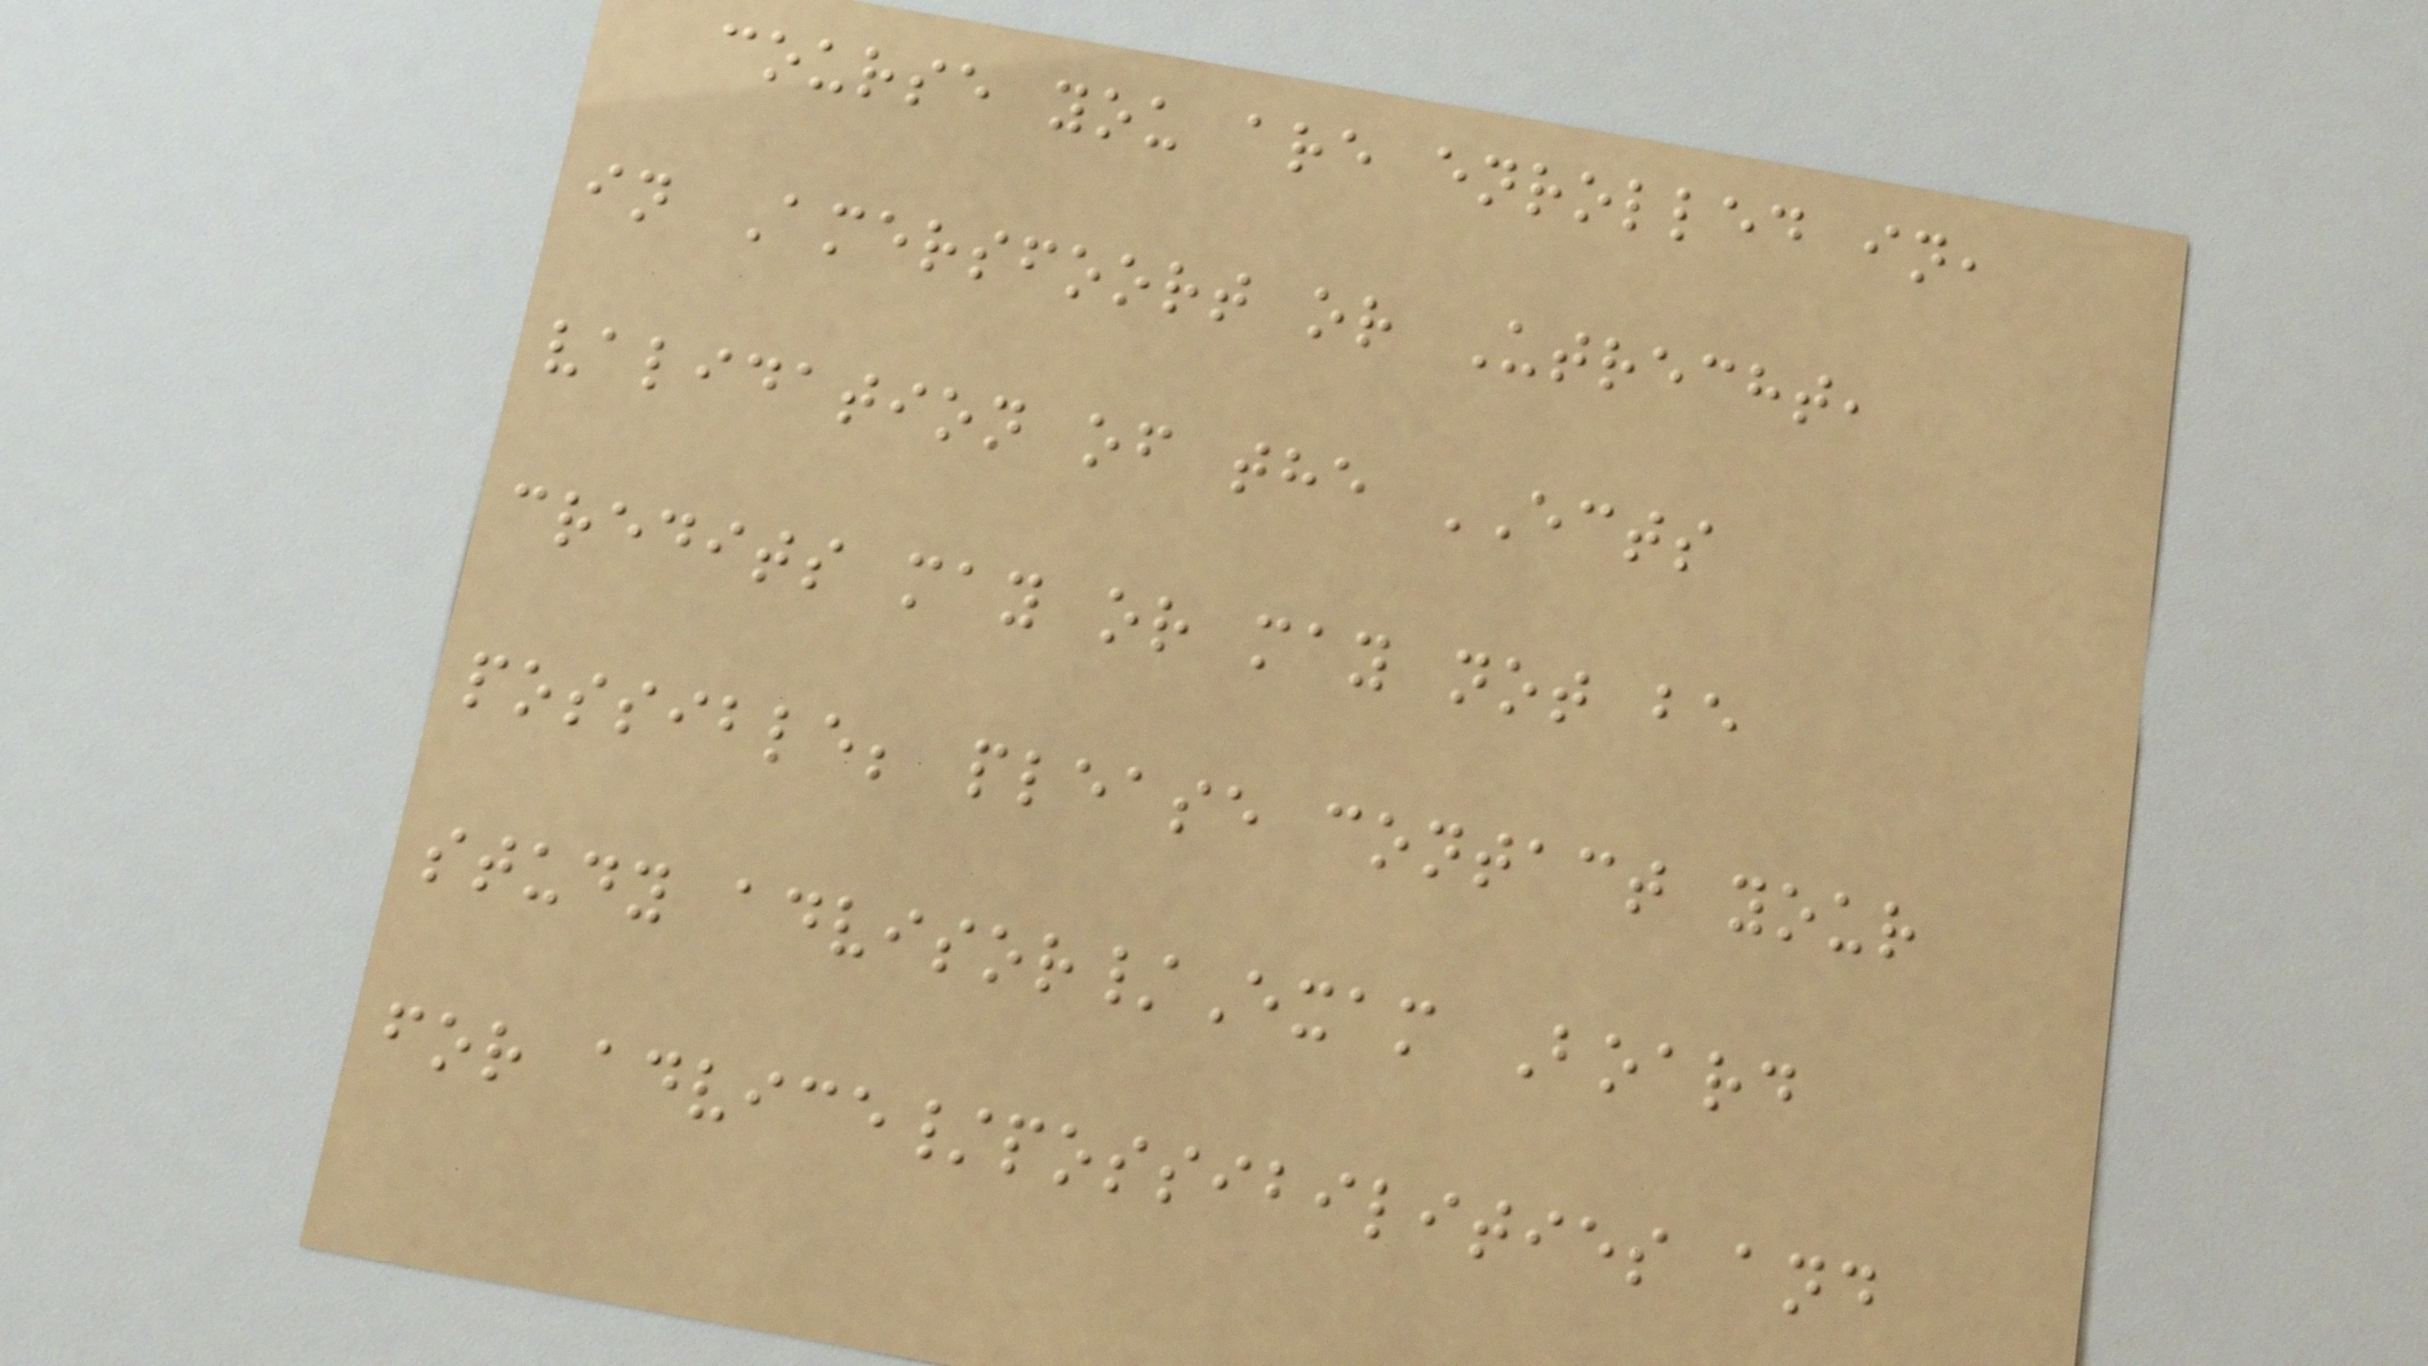course you are enrolled in,
in Amersfoort or Utrecht,
validation of the ECTS
credits may or may not be
possible; please contact your
study advisor/Exam Board
for advice/possibilities and
